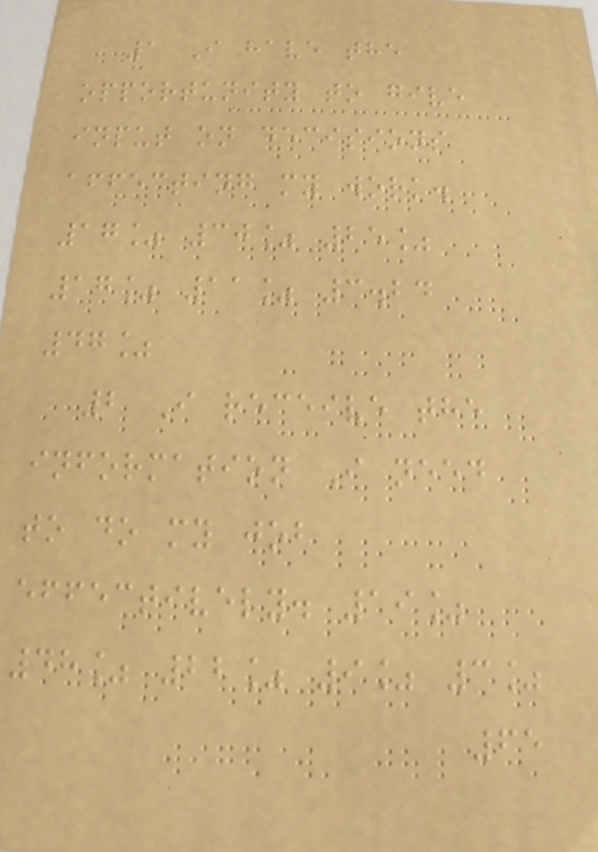1 I have the
opportunity to give
input on decisions
affecting my work.
17% 30% 25%
17% 11% 3.24
47%
2 I receive the
information I need
to do my job
effectively. 19%
48% 22% 9% 3%
65
